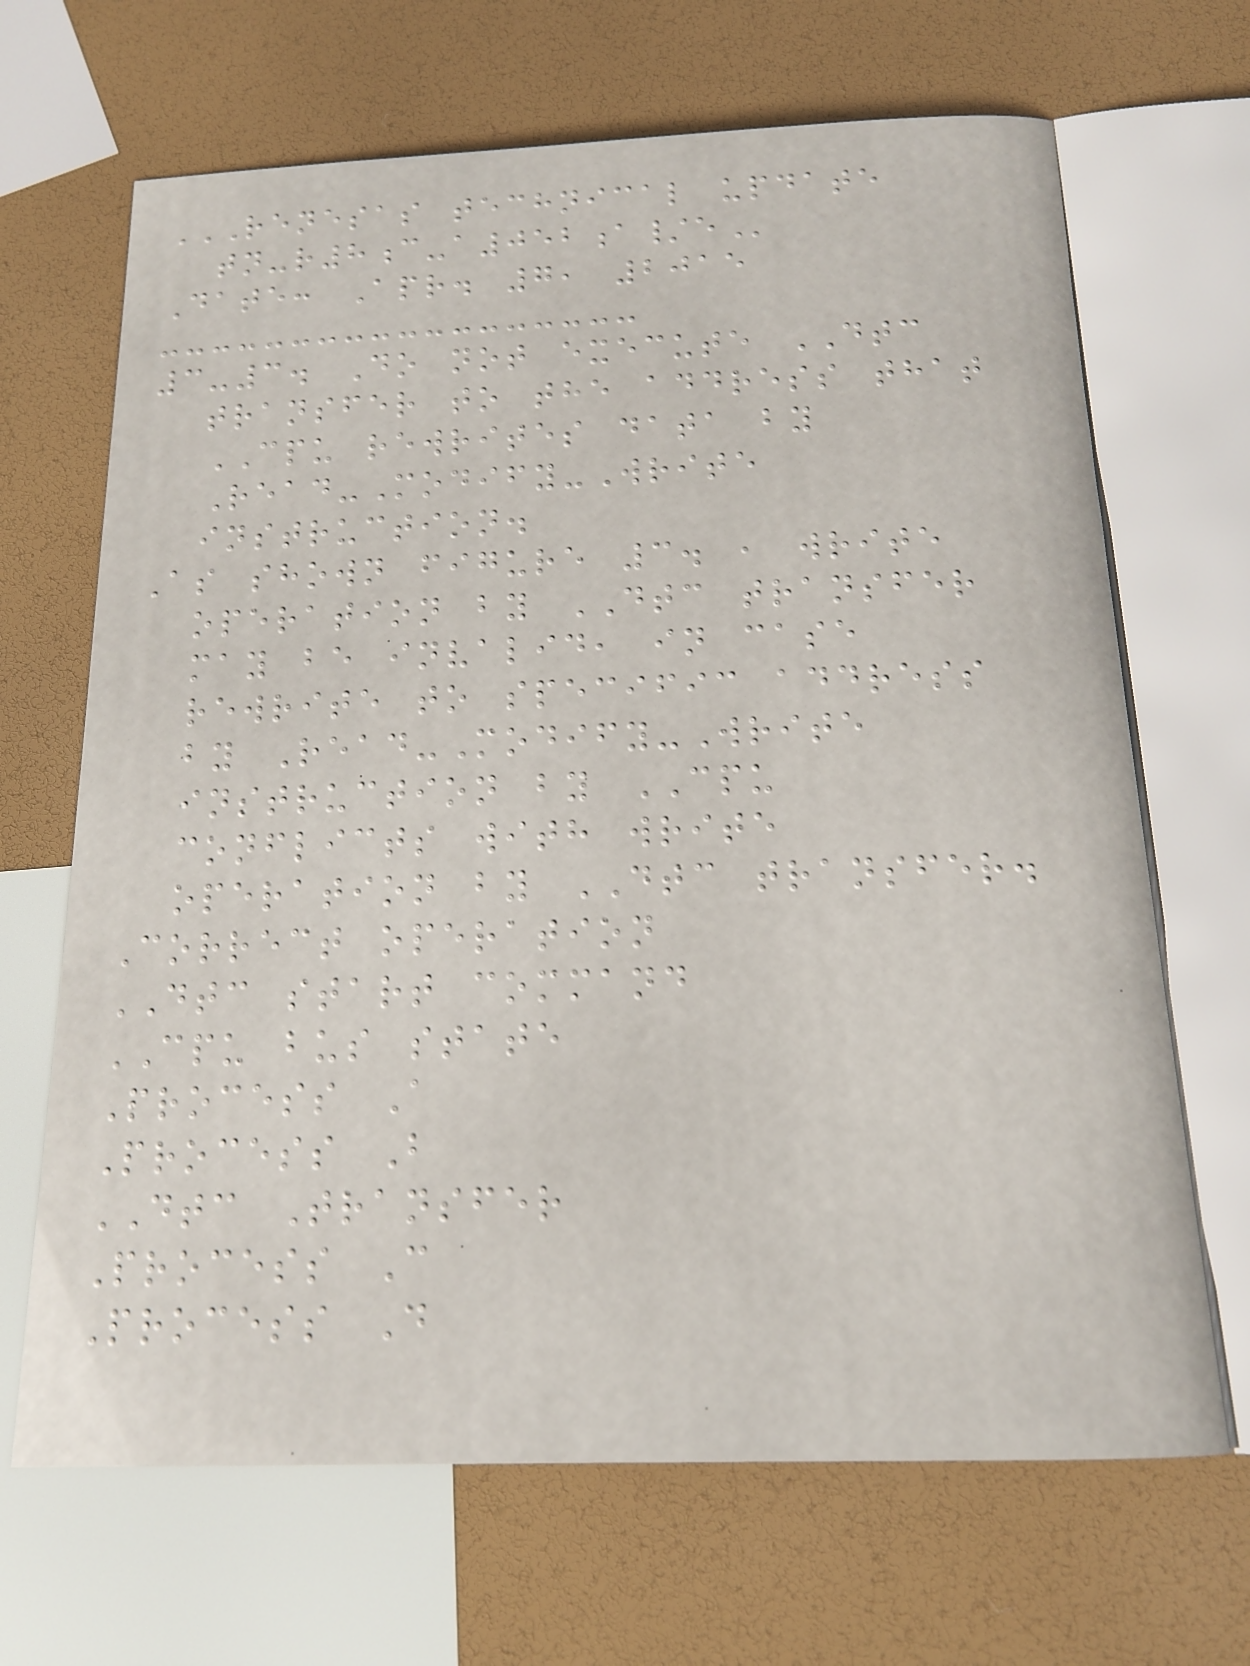RENESAS TECHNICAL UPDATE
TN-R8C-A052A/E
Date: Apr. 7, 2015
3-3. Do not execute DTC
transfer to the address that
CPU rewrites data by
Read-Modify-Write
instruction.
As shown figure 3. , write
operation by DTC transfer
may be invalid, in case
rewrite to specific address
by Read-Modify-Write
instruction by CPU
conflicts with write
operation by DTC transfer.
Correct operation
DTC start command
CPU bus state
Process A
Process B
DTC Transfer
Process C
Process D
